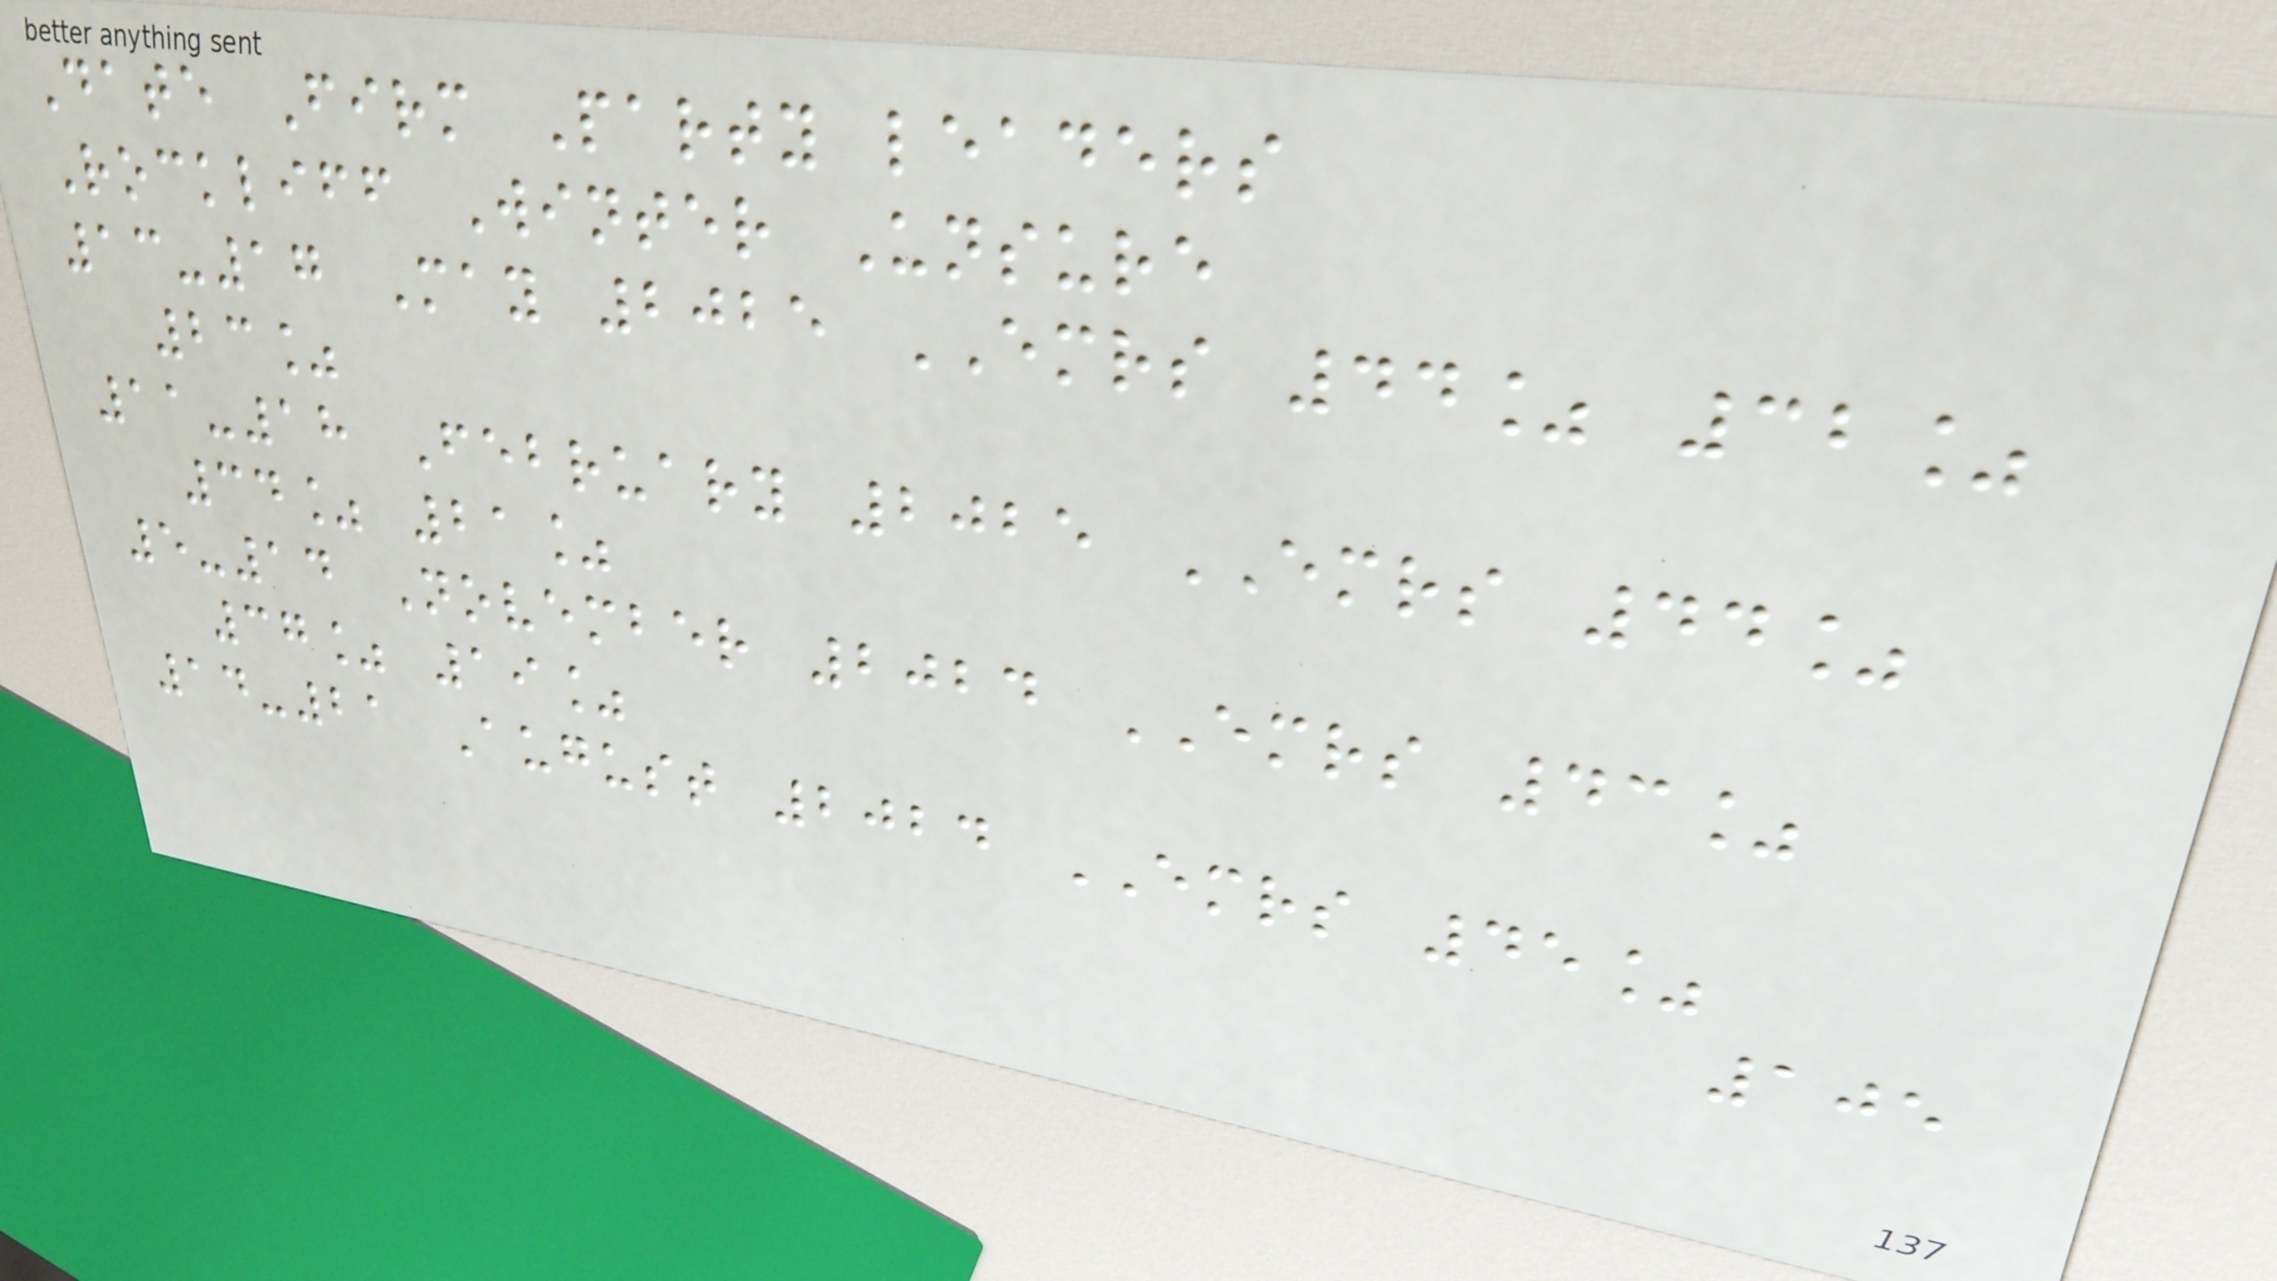Date Firm Party leaders
Rockliff Winter Unsure
13-17 May 2025 EMRS 44% 32%
23%
11-18 February 2025 EMRS 44%
34% 21%
5-14 November 2024 EMRS 43%
37% 19%
14-21 August 2024 EMRS 45%
105
